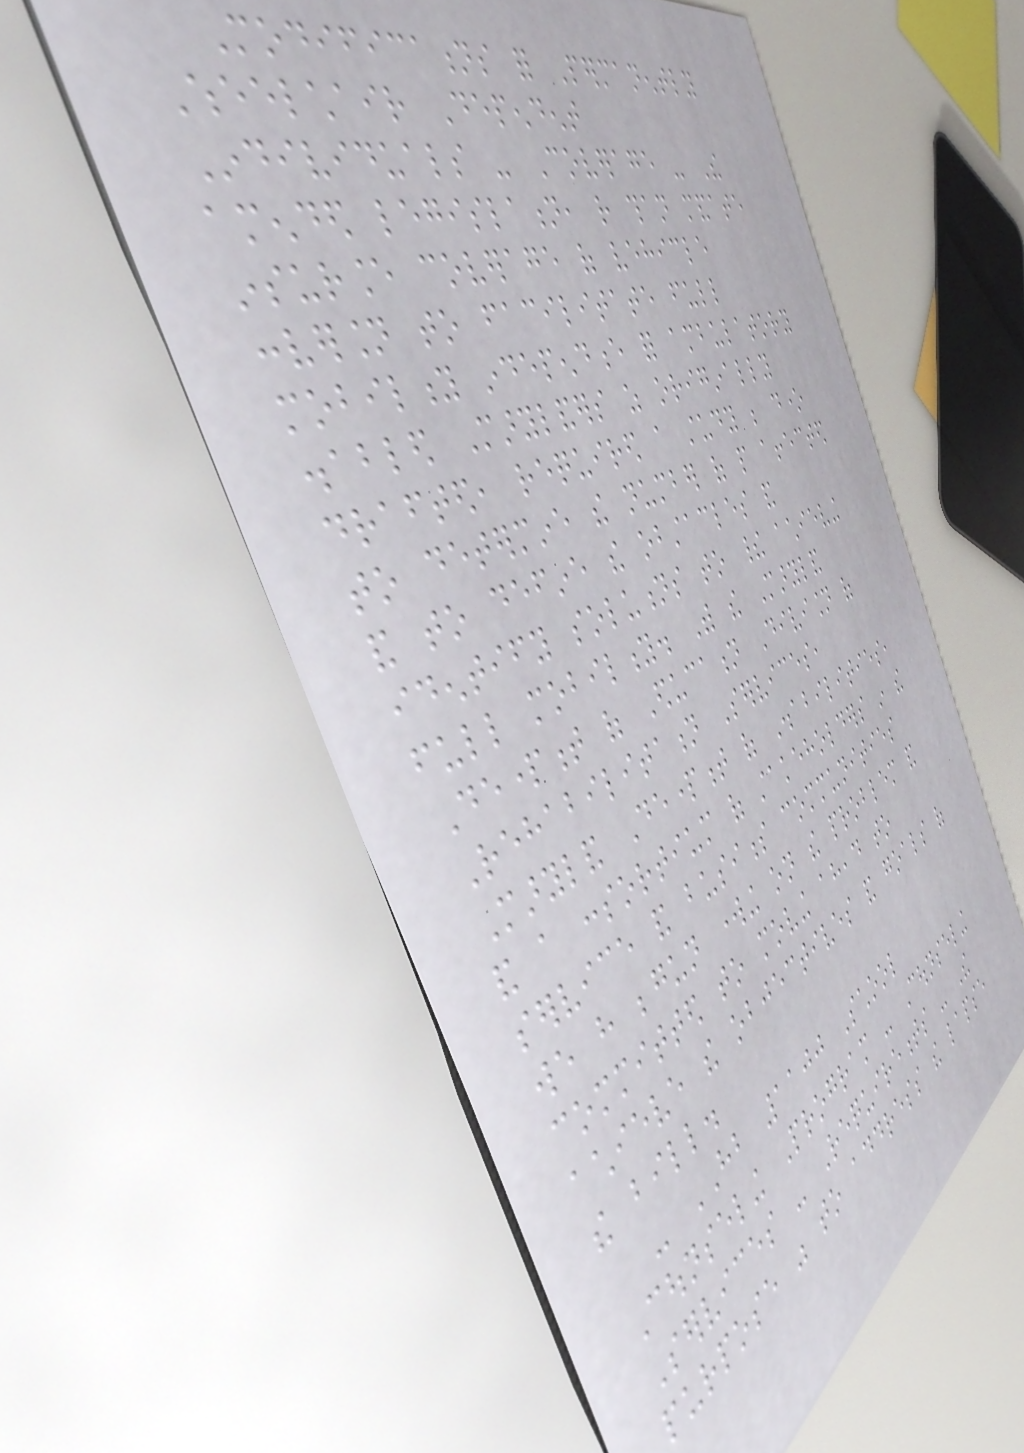Modifications for Permanently
Wheelchair Dependent
Individuals - Coverage - The
amended legislation, rather than mandate
insurance coverage of vehicle
conversion to facilitate full
mobility independence for ambulatory
disabled Marylanders as originally
drafted, required a study be done
to determine the number of people affected
and to define the obstacles and
identify solutions to their achieving
full mobility. With the Maryland
Department of Education Division of
Rehabilitation Services,
Maryland Department of Disabilities,
and a consortium of stakeholders in the
service and business communities
we have begun working on the problem and
committed to moving ahead to
achieve the objectives and goals of
the bill.
- HB 1100 School
Counseling Program - Counseling
Services - Requirements - The
purpose was to address the lapse
